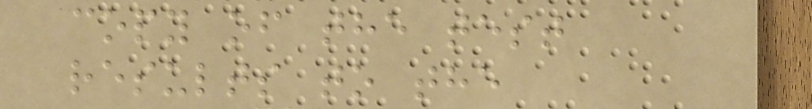copy of the test
results to the
